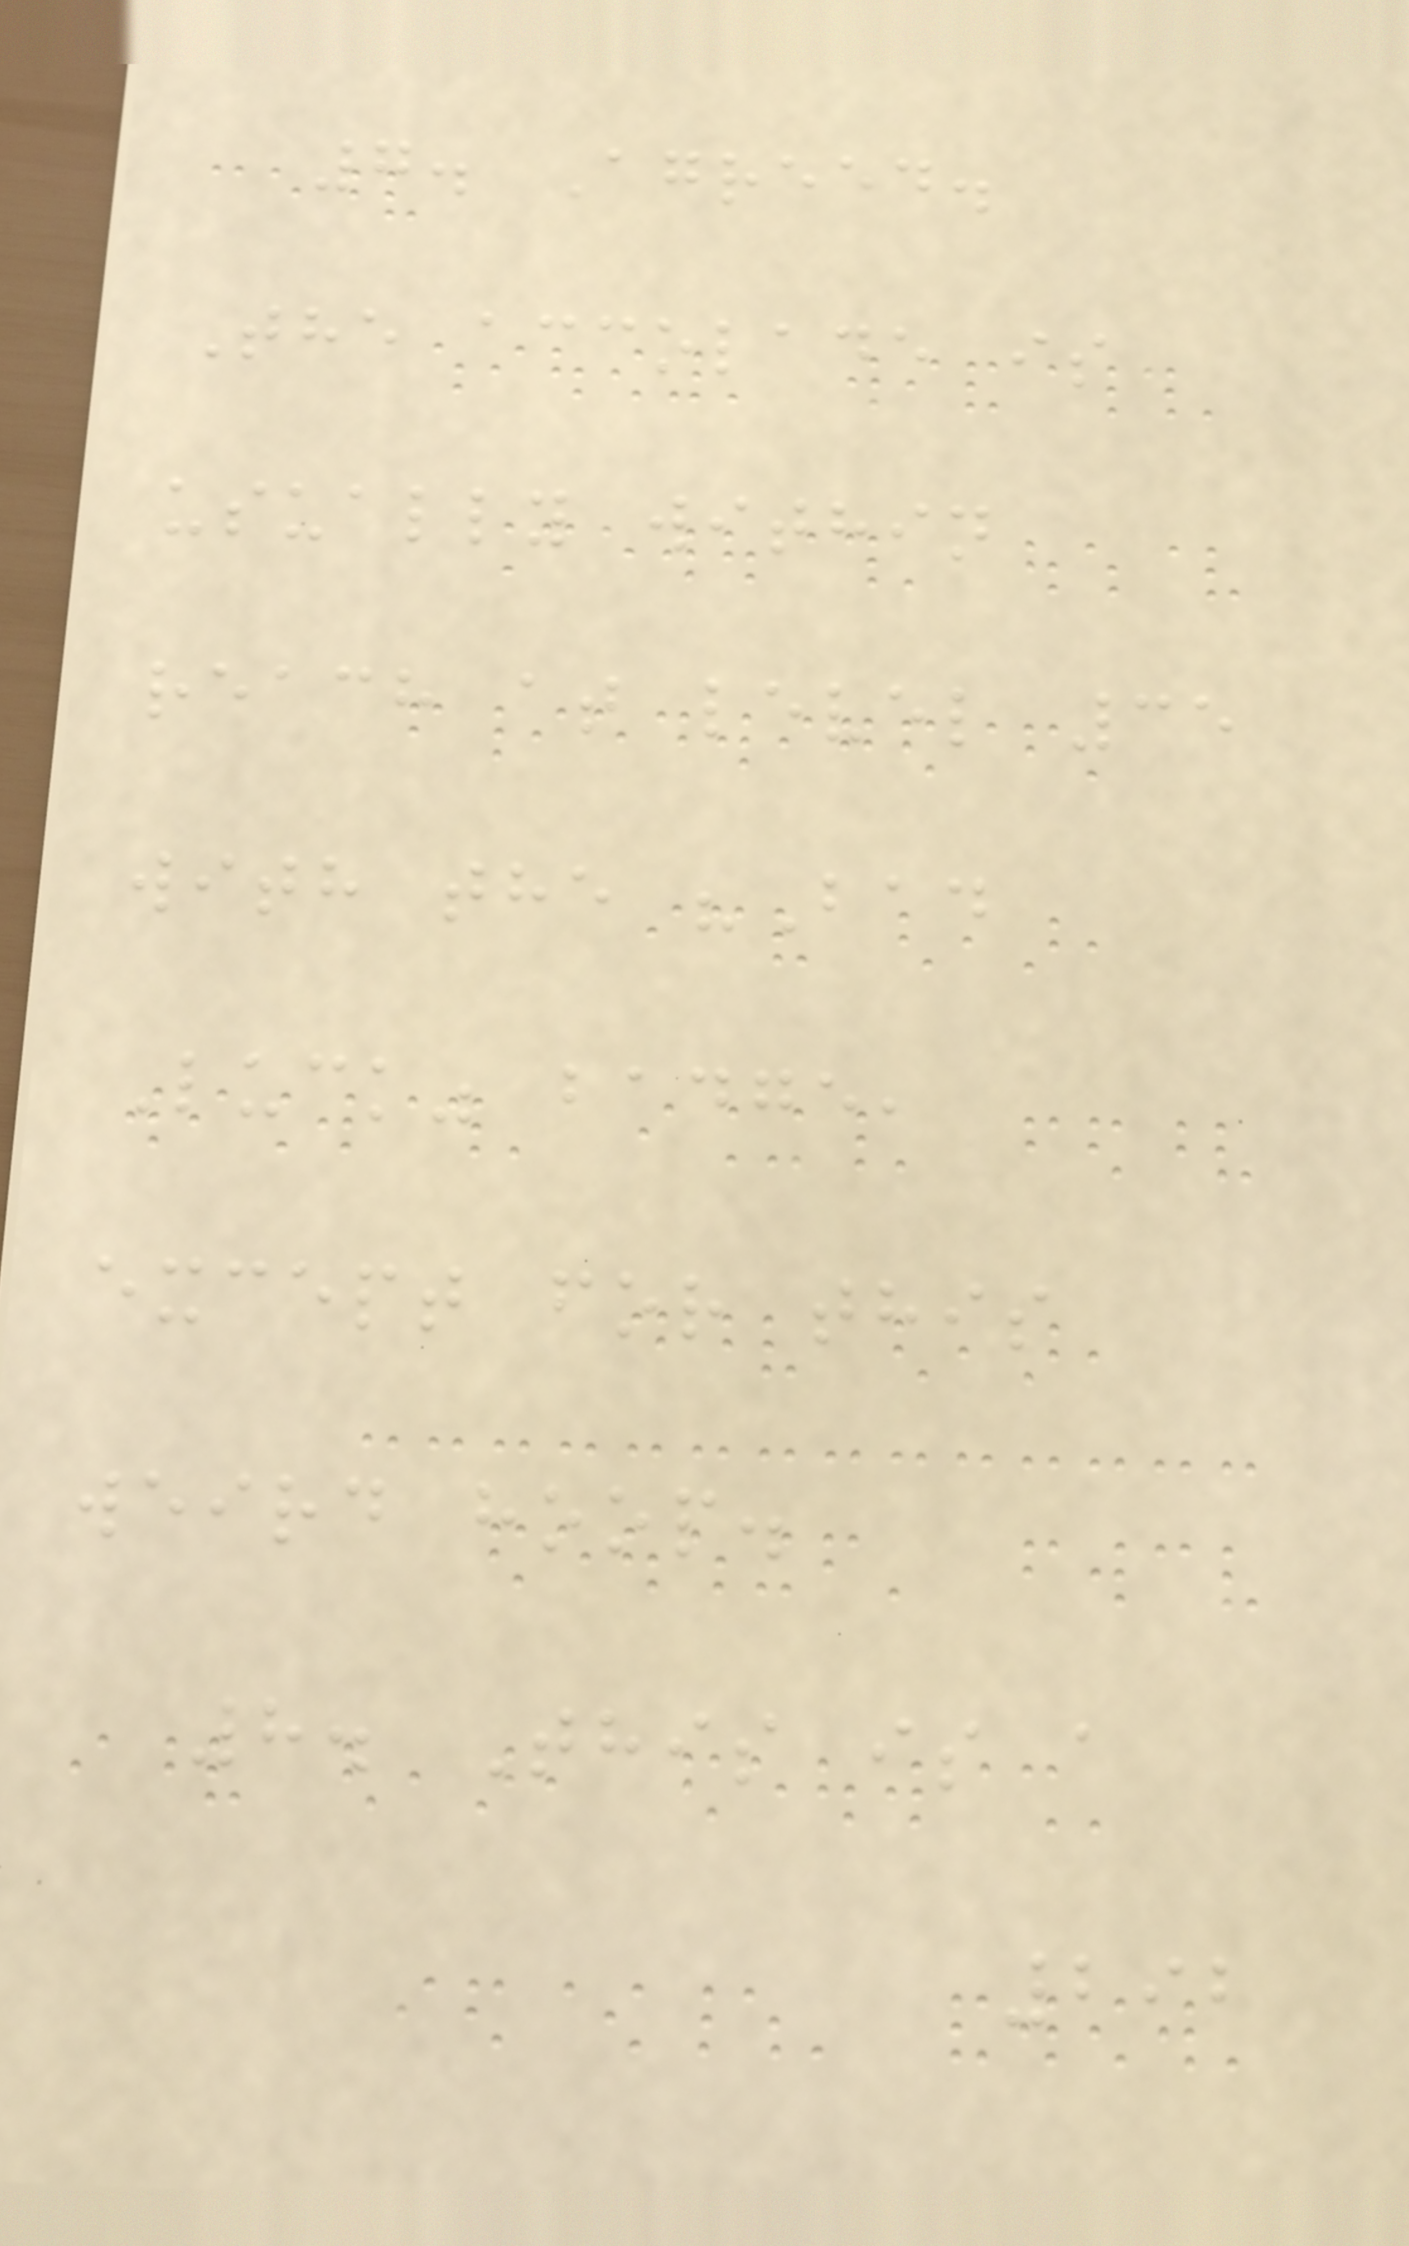7. Agreed.
The accolade is
usually within
reach at level 35
with the "Bad
Luck" badge,
except for this
weird hoop.
8. This is a
292
